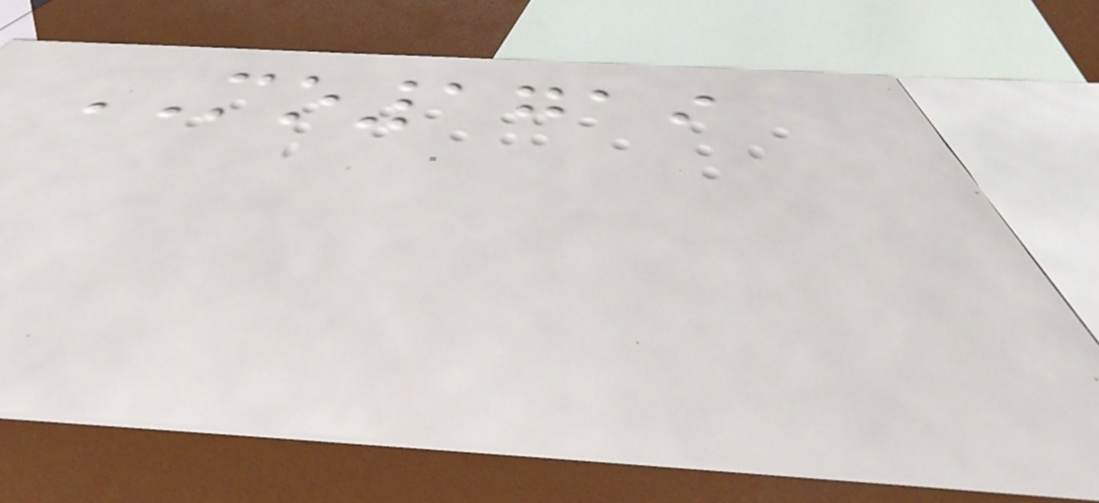MO1719
